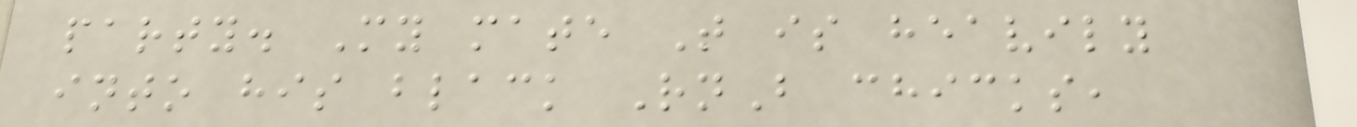party. My mate T is heavily
into his black RnB chicks,
